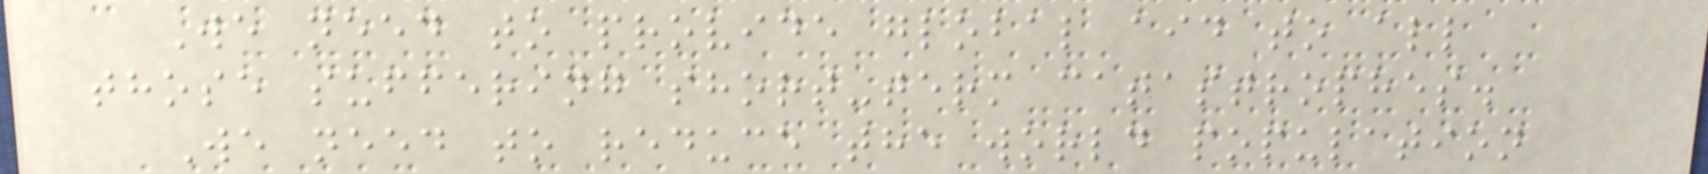We need to provide global aid to all
those suffering short-term catastrophes.
We need to reduce the world population
